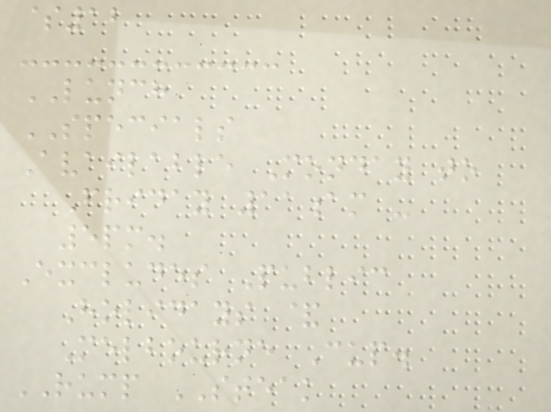$12
LUNCH
SPECIALS
Available Monday to
Friday 11am -
5pm.
Excludes Public
Holidays &
Melbourne Cup.
RUMP STEAK
